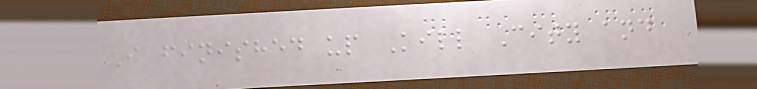I finished up Kill City and
